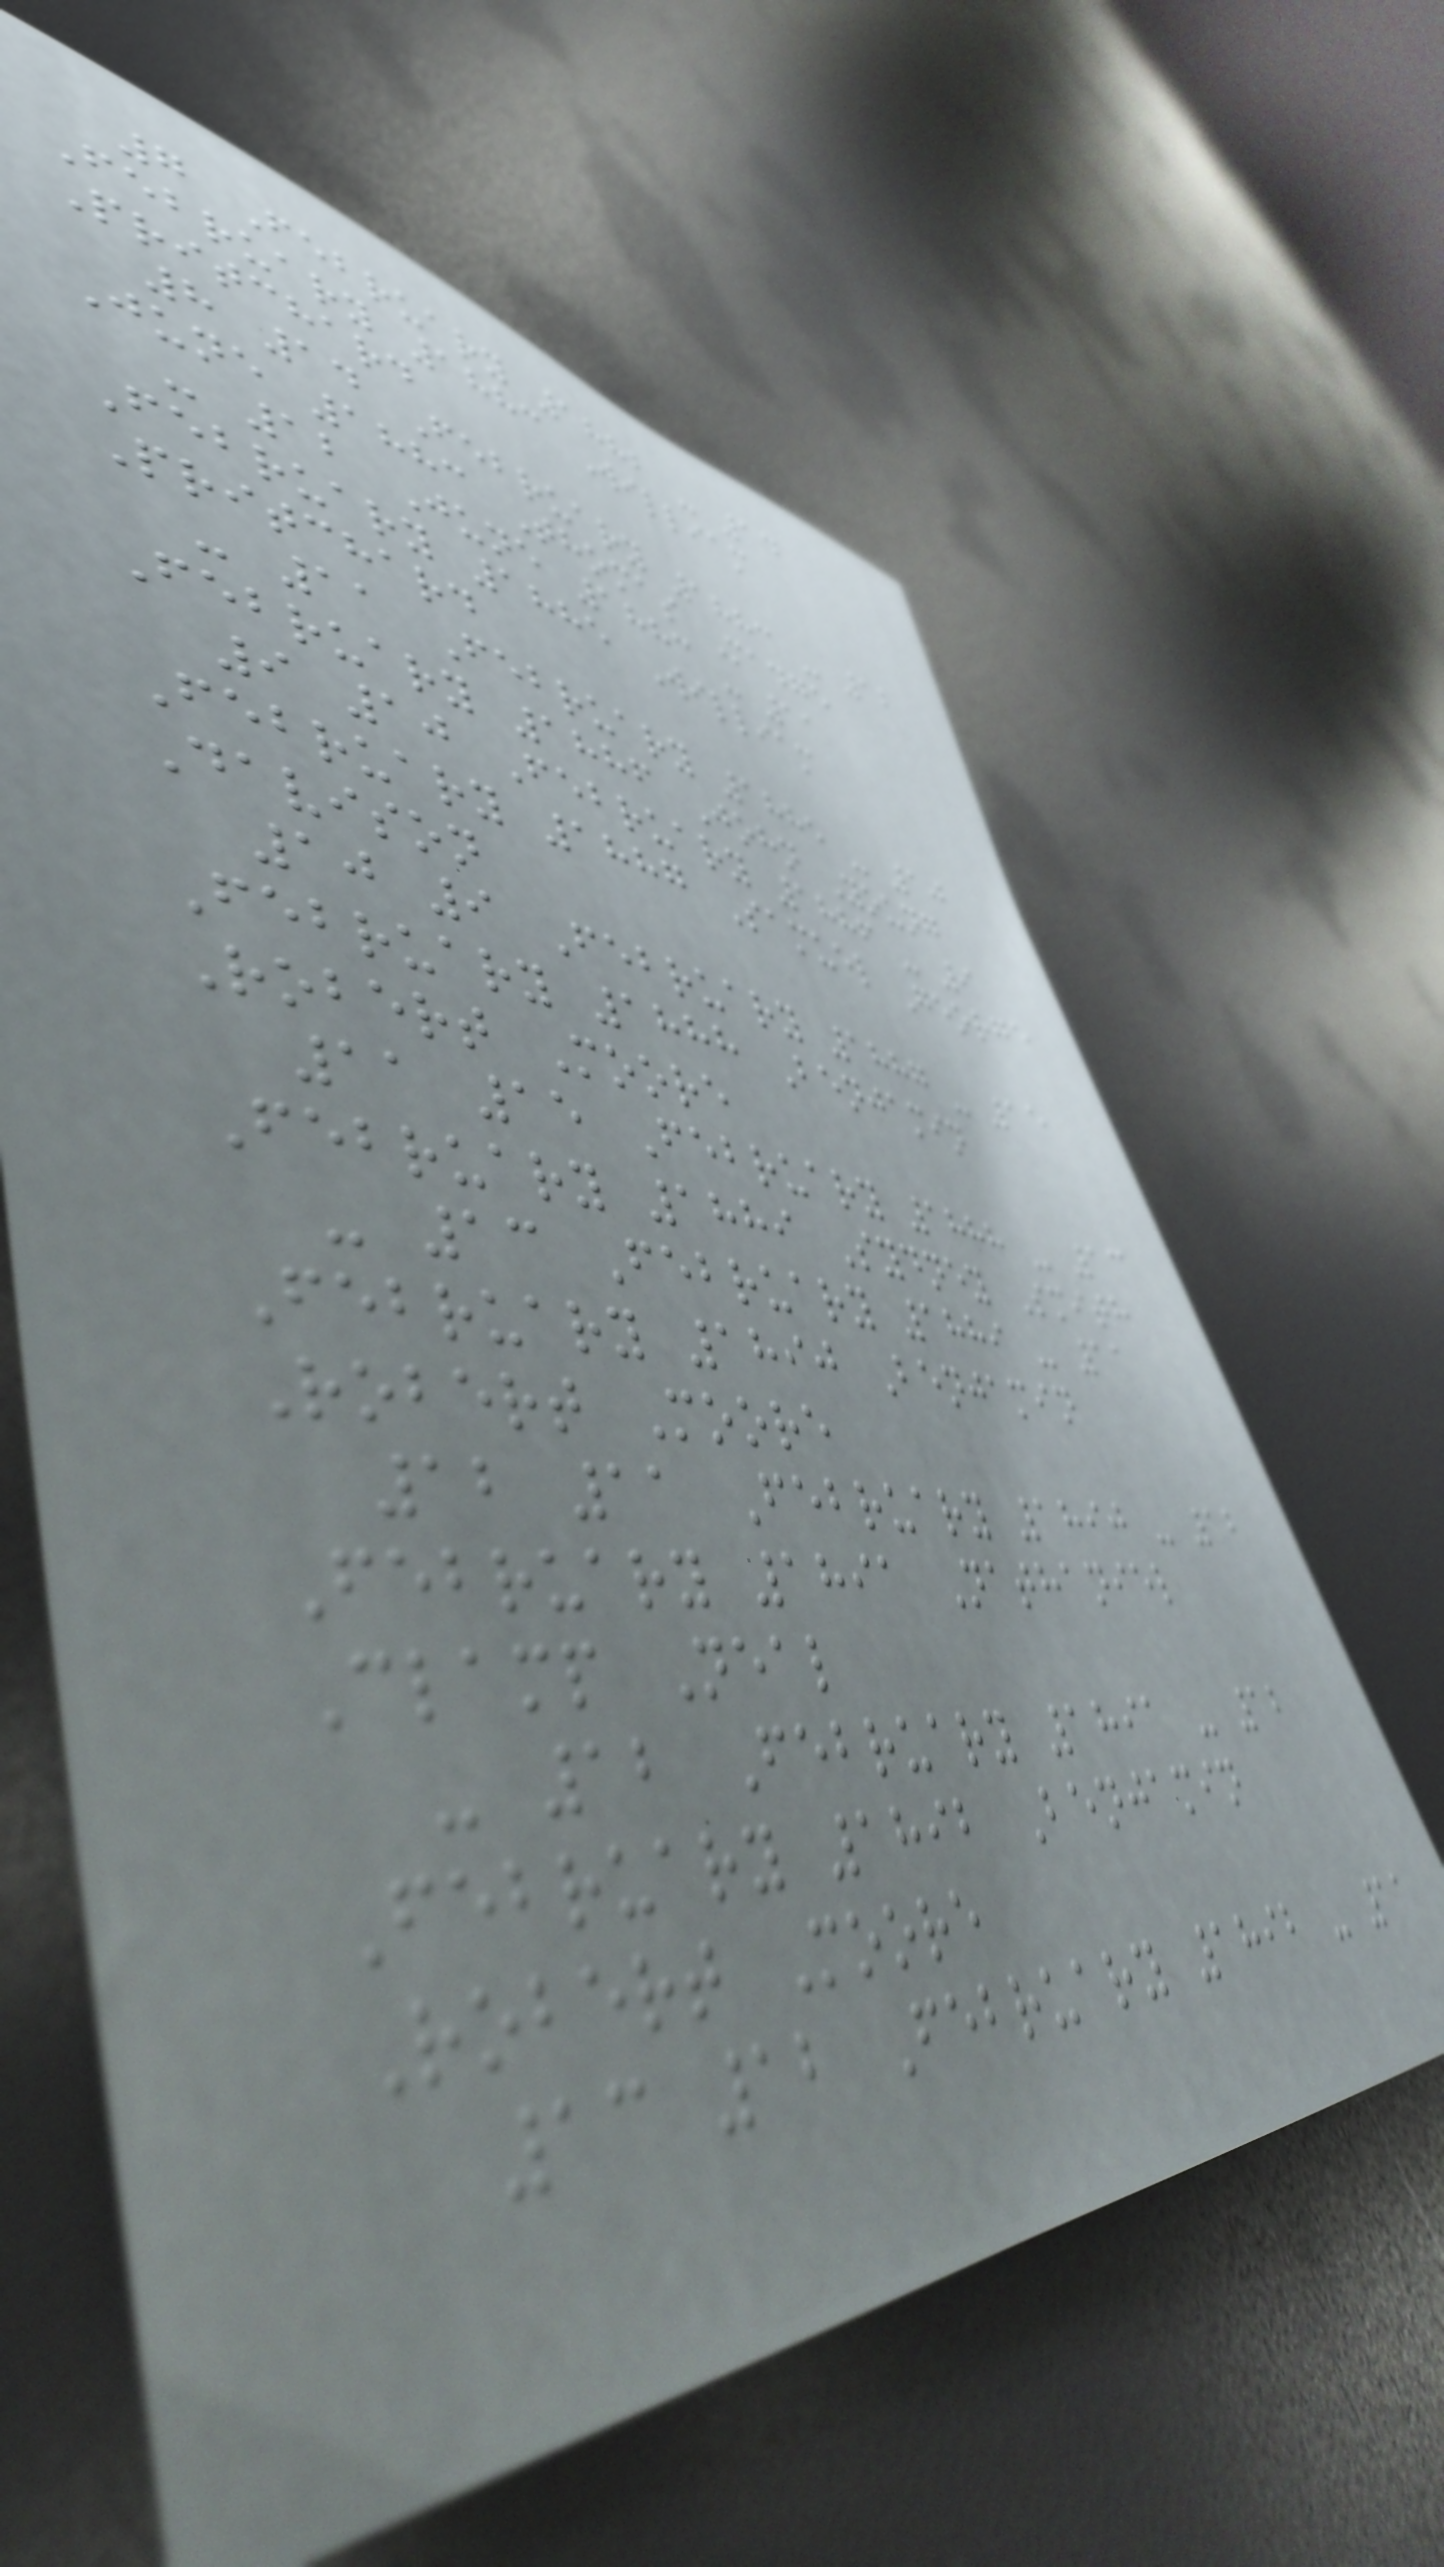7 February 1882 - 14
February 1883 William
Pritchard
8 14 February 1883 - 12
June 1883 Thomas Madge
- 12 June 1883 - 11
February 1885 William
Pritchard
- 11 February 1885 - 10
February 1886 John Young
9 10 February 1886 - 9
February 1887 Samuel George
Davison
10 9 February 1887 - 15
February 1888 Benjamin
Robert Moore
11 15 February 1888 - 13
February 1889 Sydney Smith
- 13 February 1889 - 11
February 1890 Benjamin
Robert Moore
12 11 February 1890 - 12
February 1891 Nathaniel
Clamp Neal
- 12 February 1891 - 12
February 1892 Benjamin
Robert Moore
13 12 February 1892 - 11
